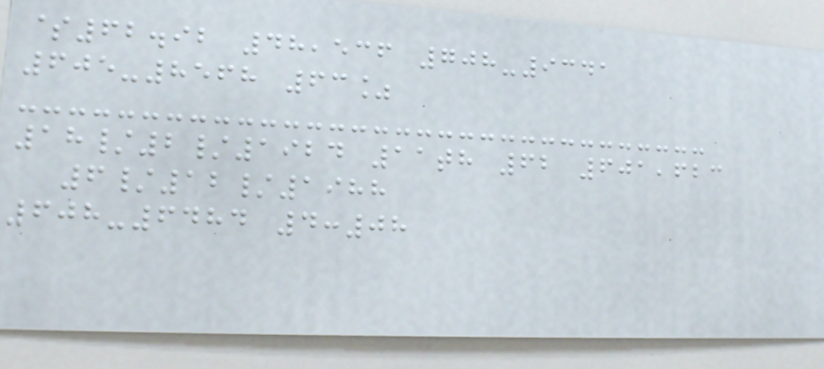$62.92 48,536 708-9341
605-8568 63%
18/2/1924 11th 62 601,623
6/12/1988
608-6484 4:08
